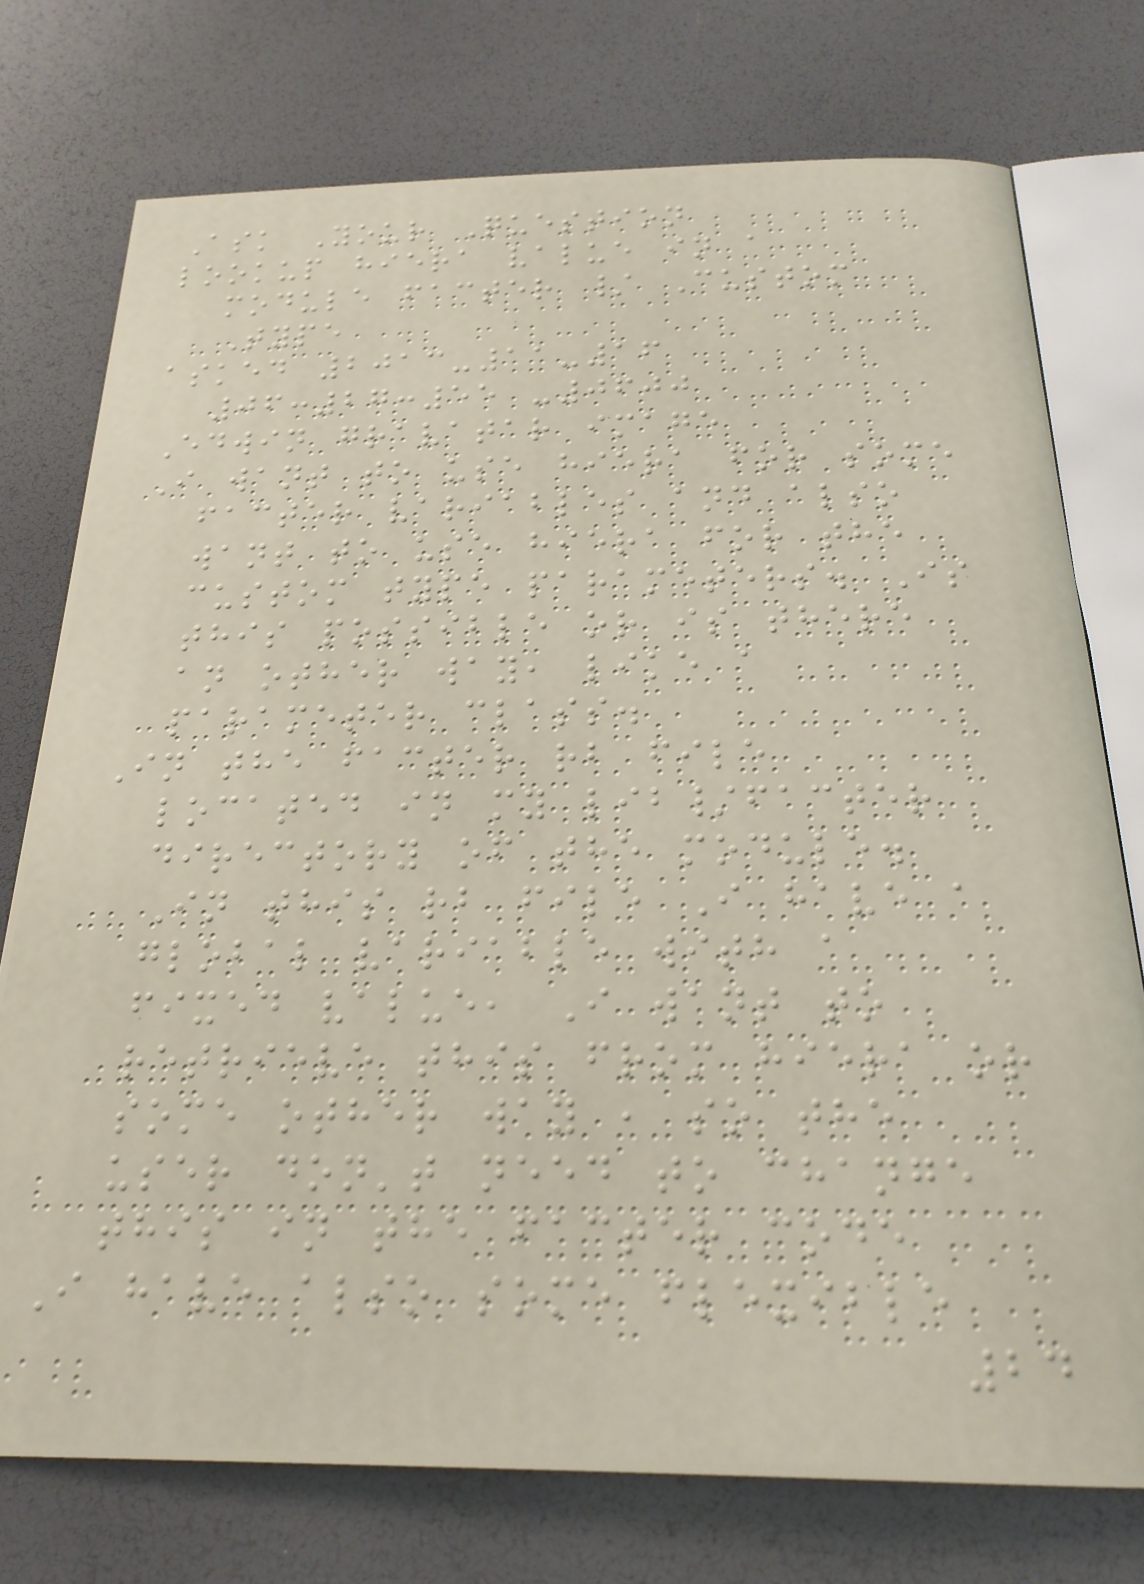Ask Your Question
lookup hiera value in a
module facter / Custom
Type
asked 2013-11-16
06:27:55 -0600
Edwin gravatar image
I want to use hiera for some
facter variables and also
want to use hiera for the
custom type parameters. Is
this possible or is there
an other way, like a
parameter class.
In the facter rb file
located in my lib/facter
directory of the module.
In this rb file I have a
global variable with a
fixed value, I want to
retrieve this from hiera or
some other way , so the
user don't need to change
this in the facter code
I have also some flexible
24
